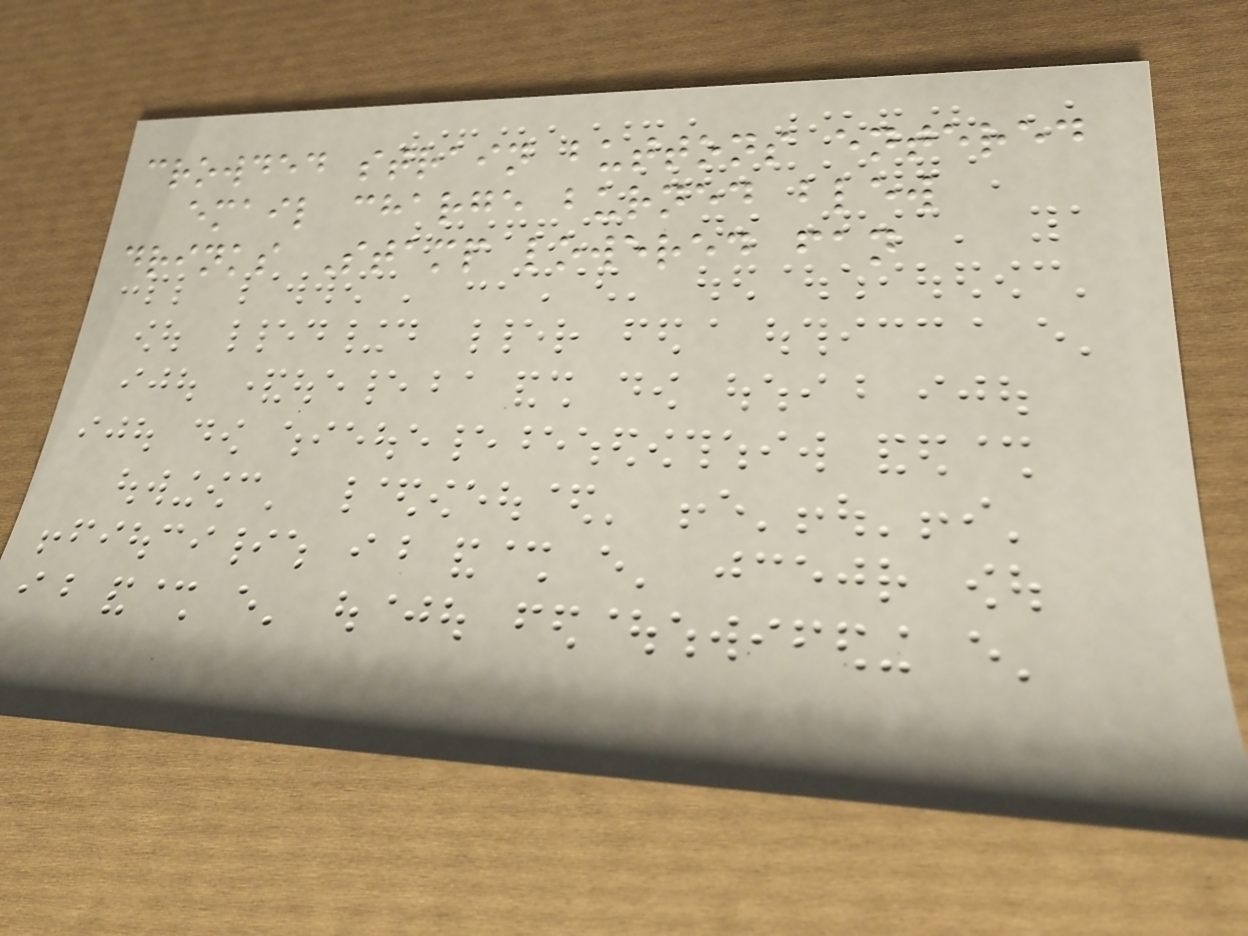crowded strain buttons entered
email charge burned blew
drinks Stamp lowered fan
